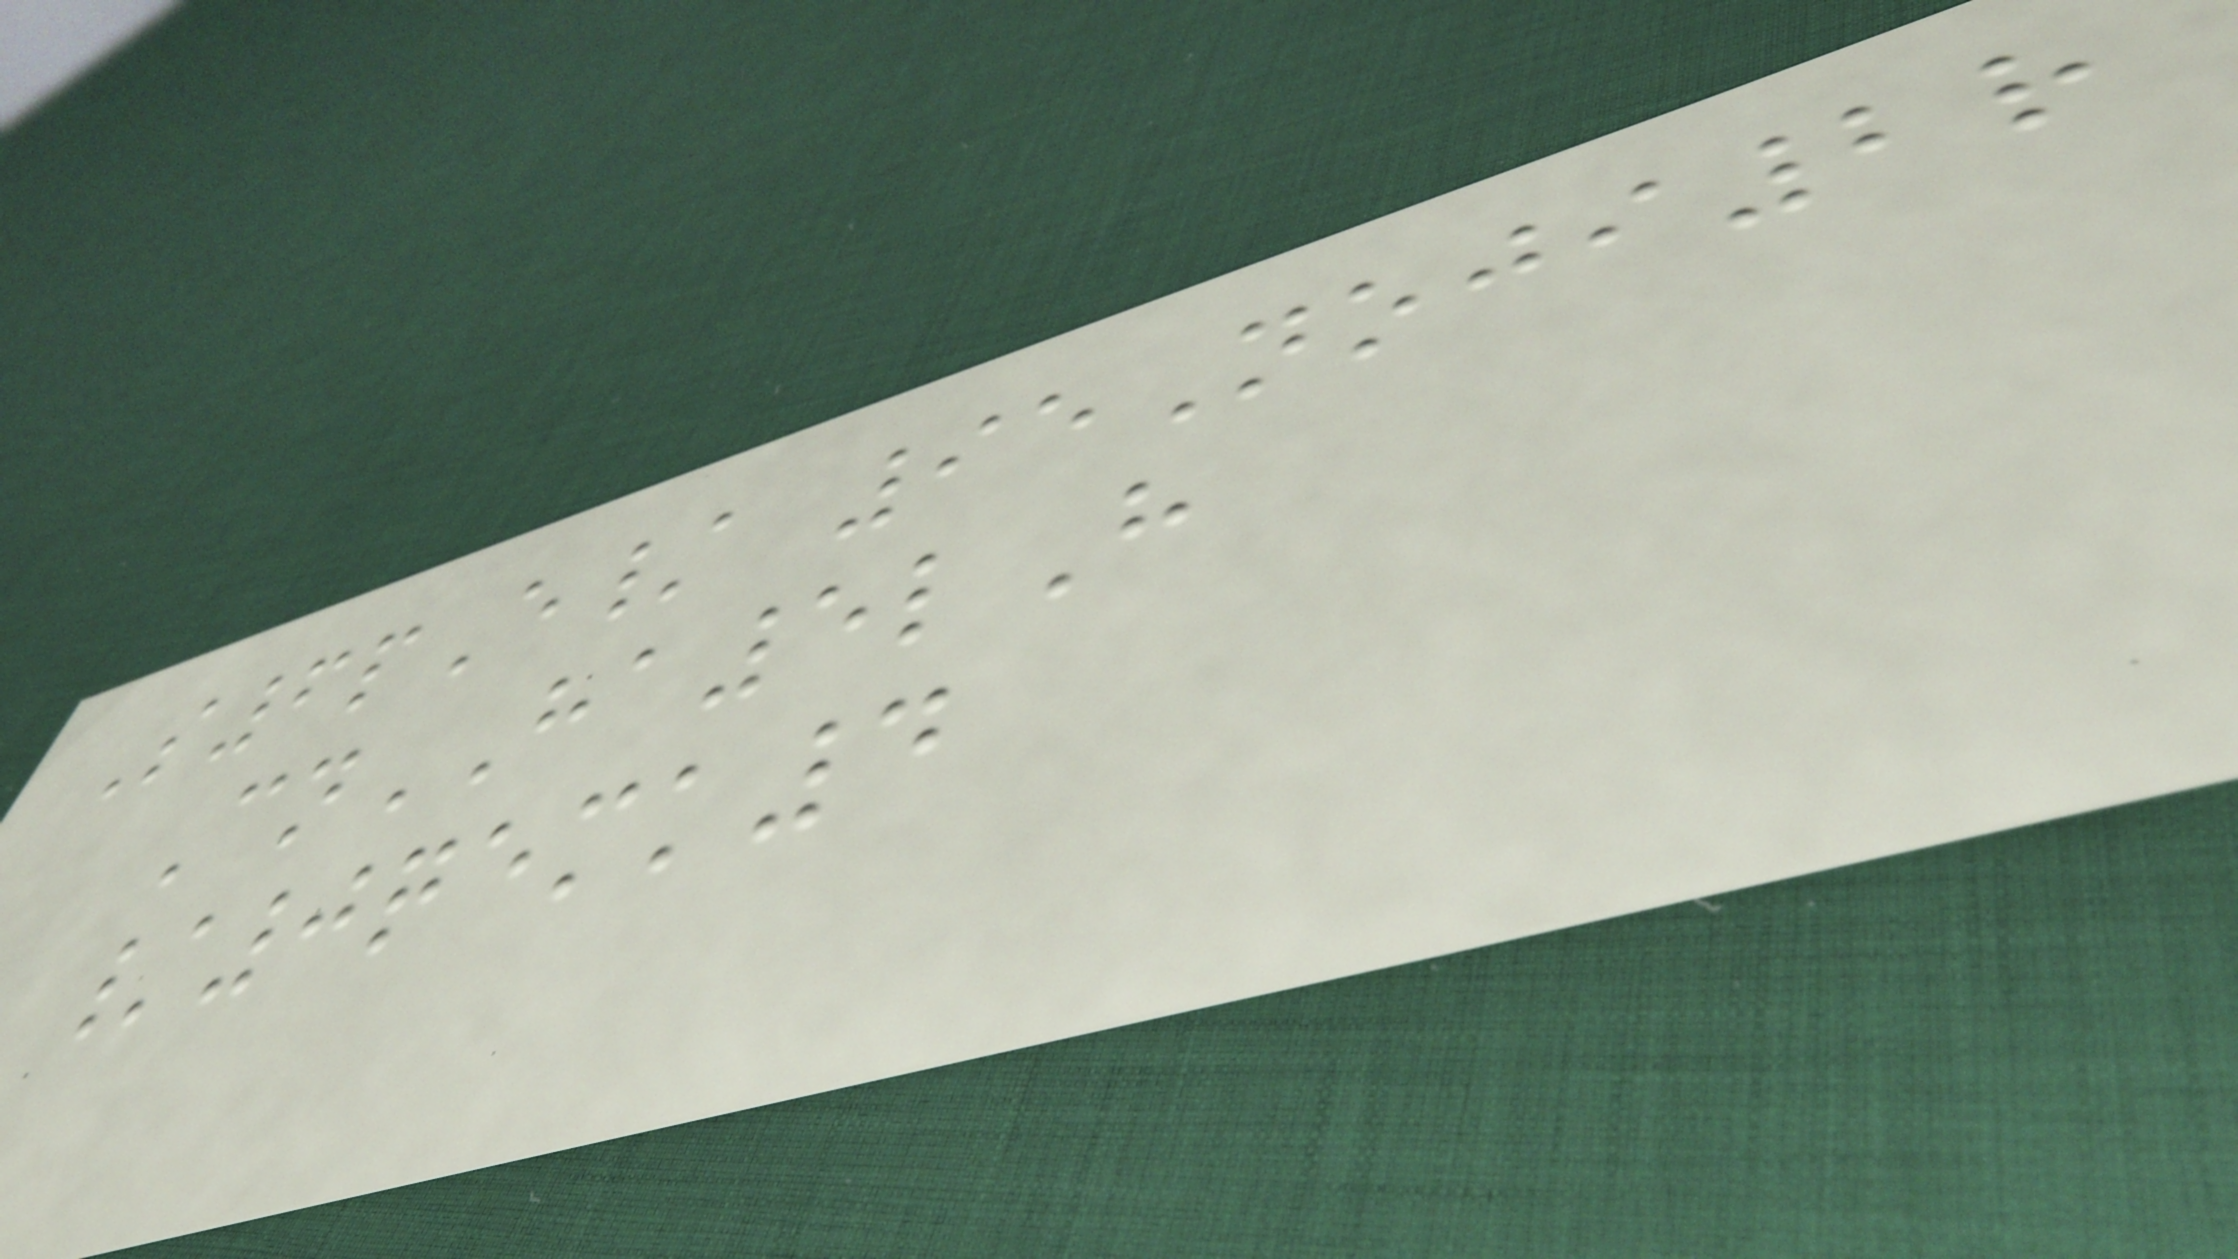S6pE/ 95Noji2r
CnHA5lH
/0qemk4
